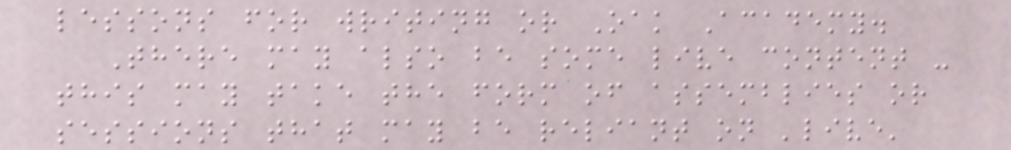lessons for writing or Oak Academy.
There may also be some live content -
this may take the form of assemblies or
sessions that may be reliant on 'live'
